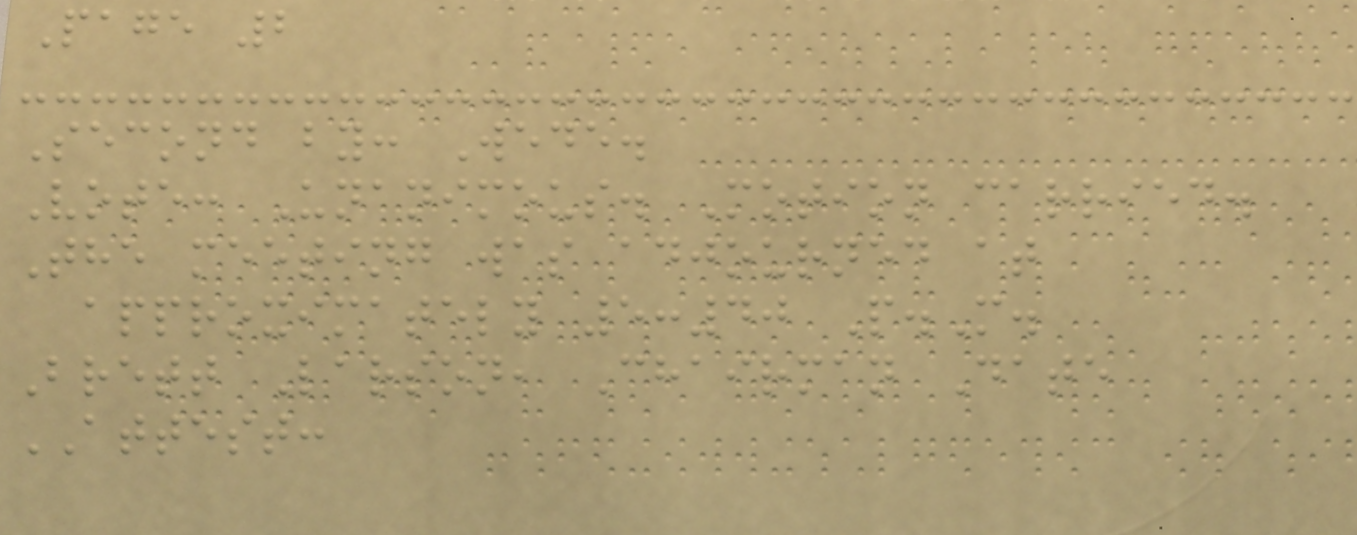Page 2
Second by: Wede.
Vote: Unanimous. Motion carried.
The meeting was adjourned at
approximately 5:40 P.M.
Brett Larson, Chairman Date
ATTEST:
